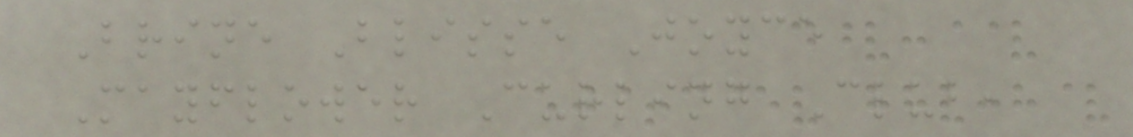Brine Blisse Joyce
Mayflower Curling Club,
